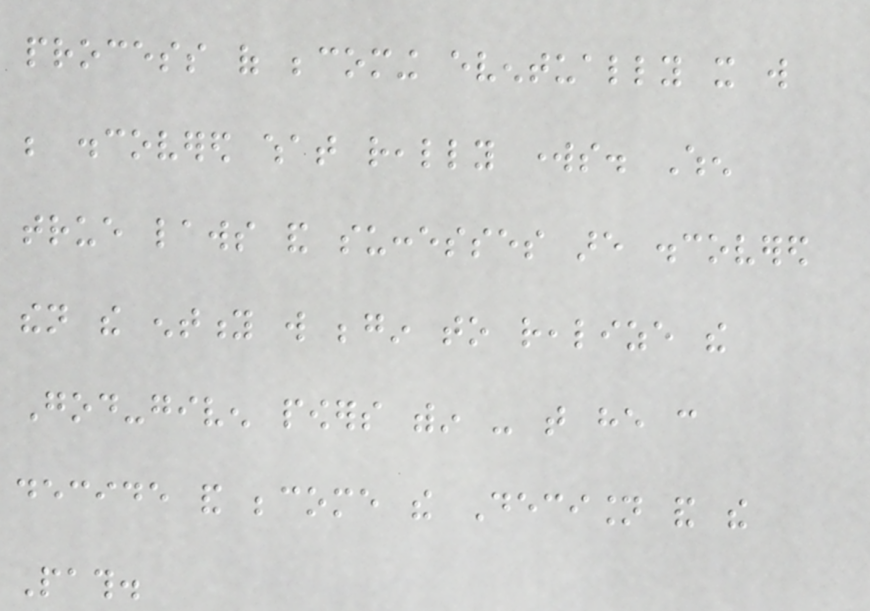process of becoming eventually it will
be discovered what really works. When
true laws and successes are discovered
then the entity will begin to realize the
God-given powers within - that he can
decide and become the Decision and the
Path.
